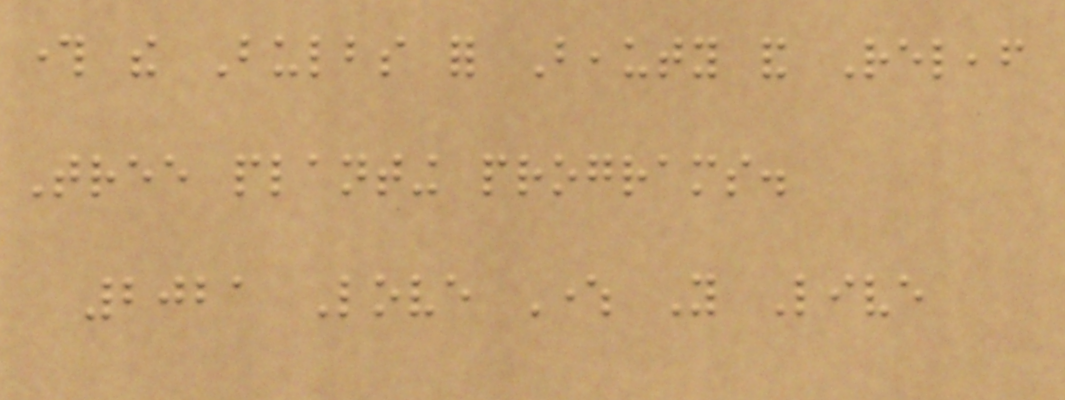through the Bulbs for Beauty and Releaf
Tree planting programs.
2021 Love Where You Live
